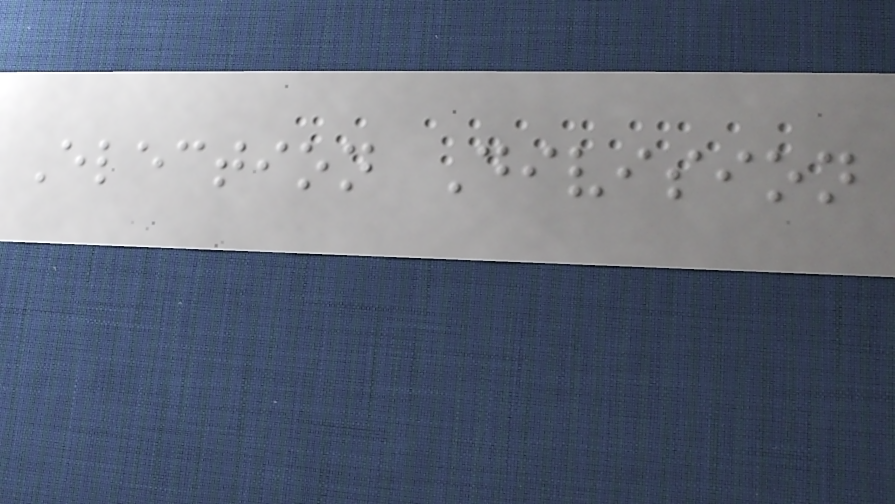Election Division
